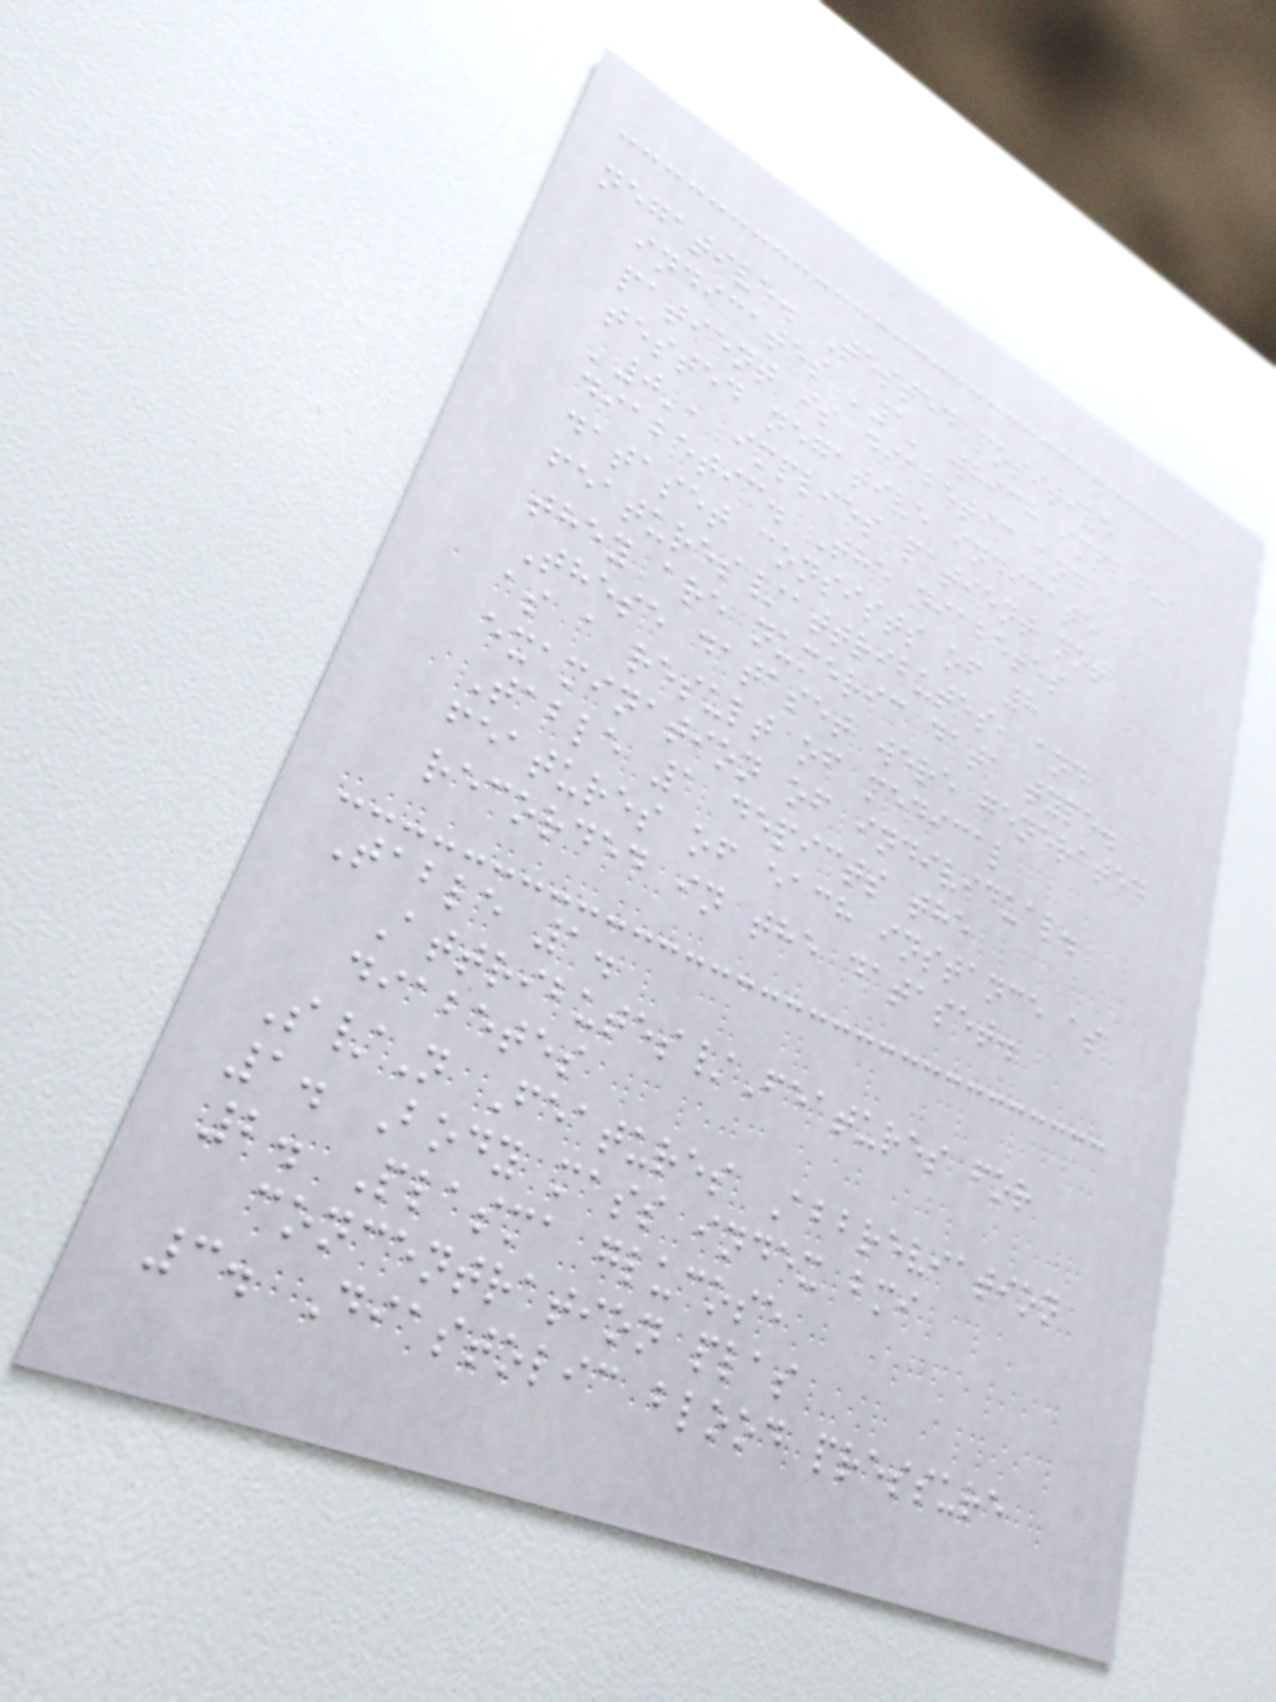negative. Tested positive
indicates '1' which implies
patient is diabetic and
tested negative indicate
'0', implies patient not
diabetic. The diabetes
dataset consists of 8
features/attributes, and
they are numeric data type.
These dataset were generated
as a result of medical
examination of individual.
Table 1 depicts the
features of each instance as
recorded in the dataset.
Table 1.
Attributes/Features for
diabetes
S/N Features Abbreviation
1. Body mass index bmi
2. Plasma glucose
concentration plas
3. Diastolic blood pressure
